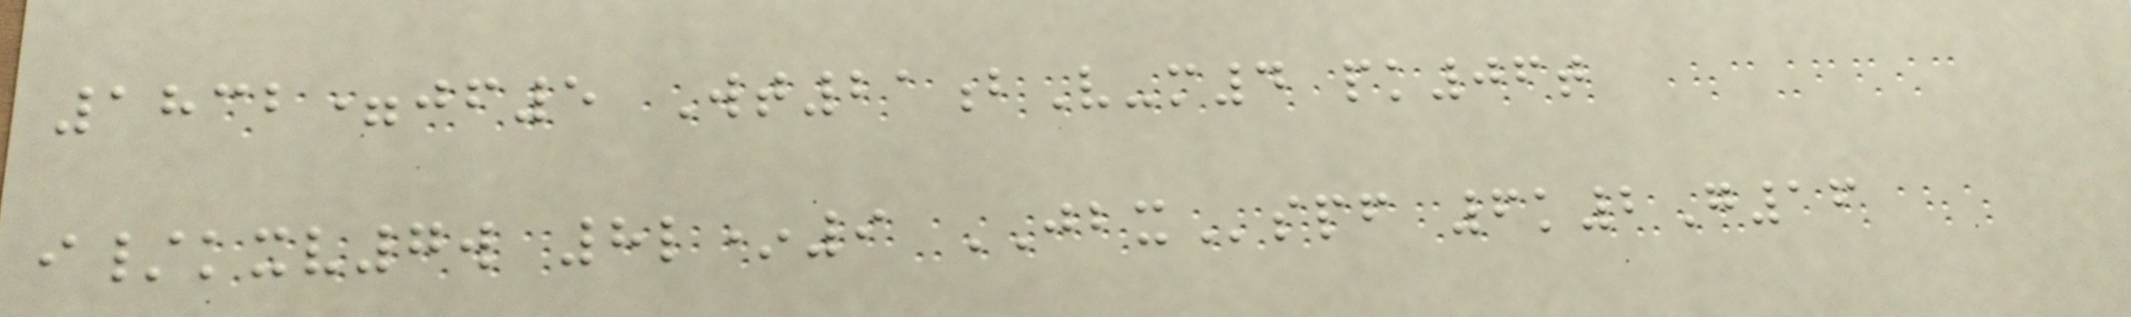1832=jf5 Wt21bV-m4 pk06t
i/kxv7w 8l*9 JBXspf 6k2G16
